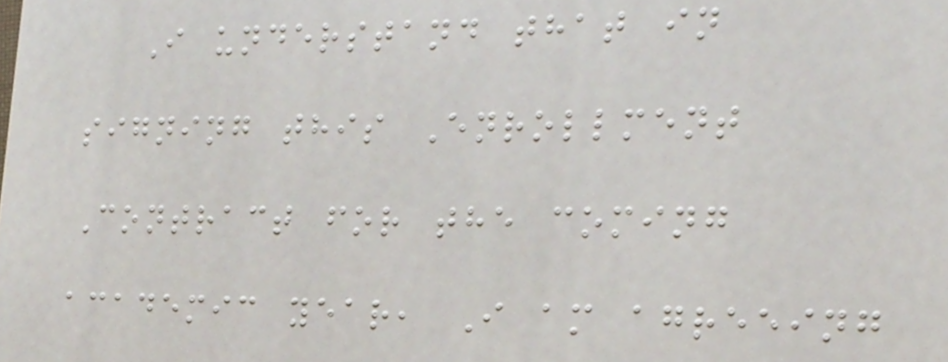I understand that in
signing this Enrollment
Contract for the coming
academic year, I am agreeing
